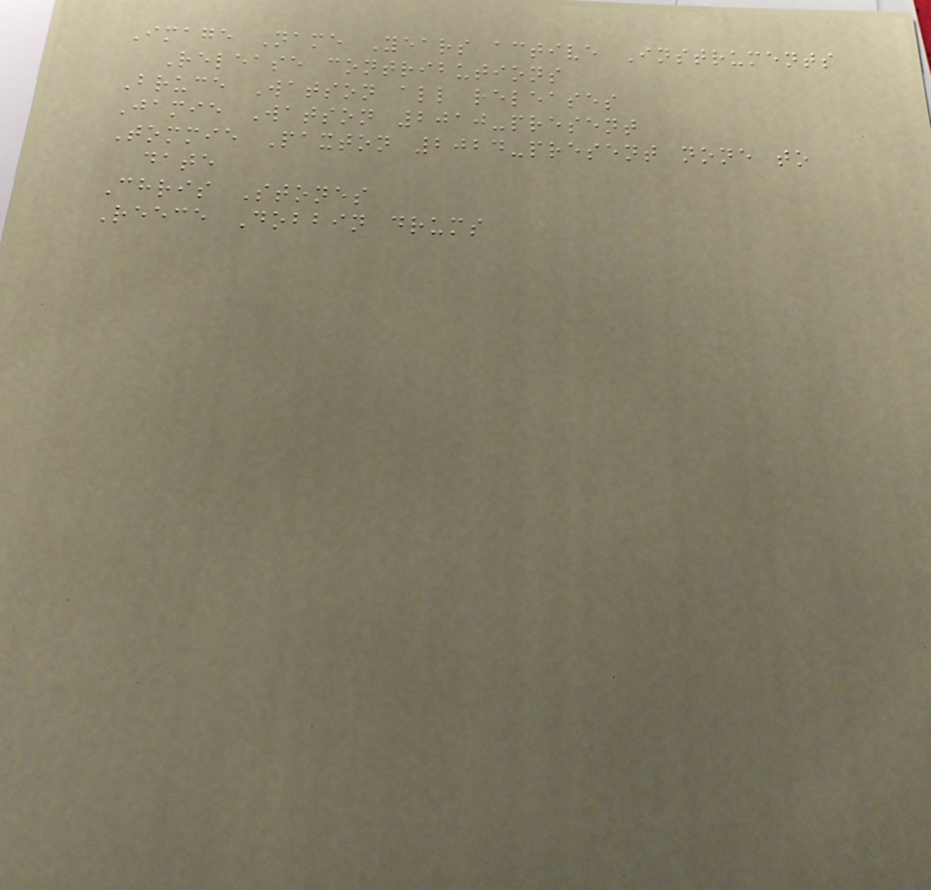Image Name Years active Instruments
Release contributions
Bruce Watson all releases
Jamie Watson 2010-present
Tommie Paxton 2024-present none to
date
Chris Stones
Reece Dobbin drums
